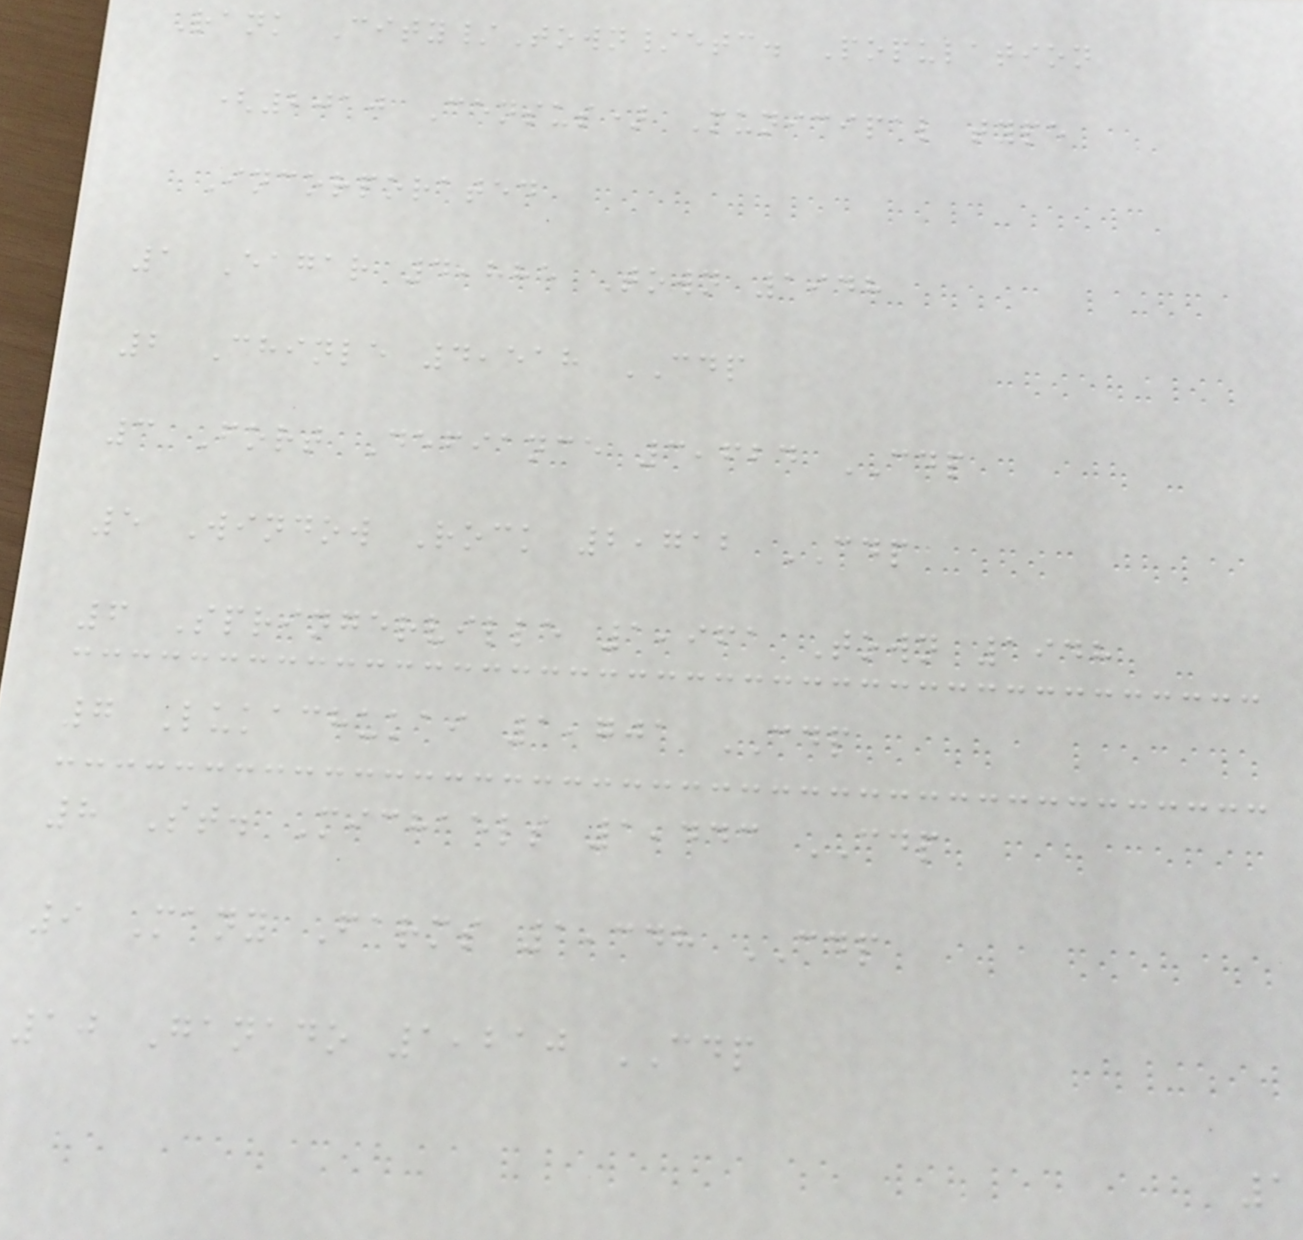Rank City/Town/etc. Population
(2010 Census) Municipal type
Incorporated
1 Eagar 4,885 Town 1948
2 Chinle 4,518 CDP
3 Fort Defiance 3,624 CDP
5 Window Rock 2,712 CDP
6 Springerville 1,961 Town 1948
7 Lukachukai 1,701 CDP
8 St. Michaels 1,443 CDP
9 Many Farms 1,348 CDP
10 Ganado 1,210 CDP
1
